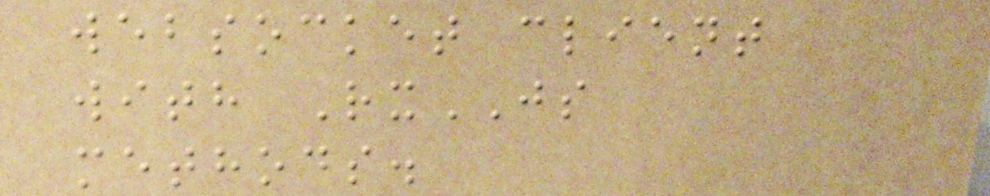websocket client
with RxJS
methods.
